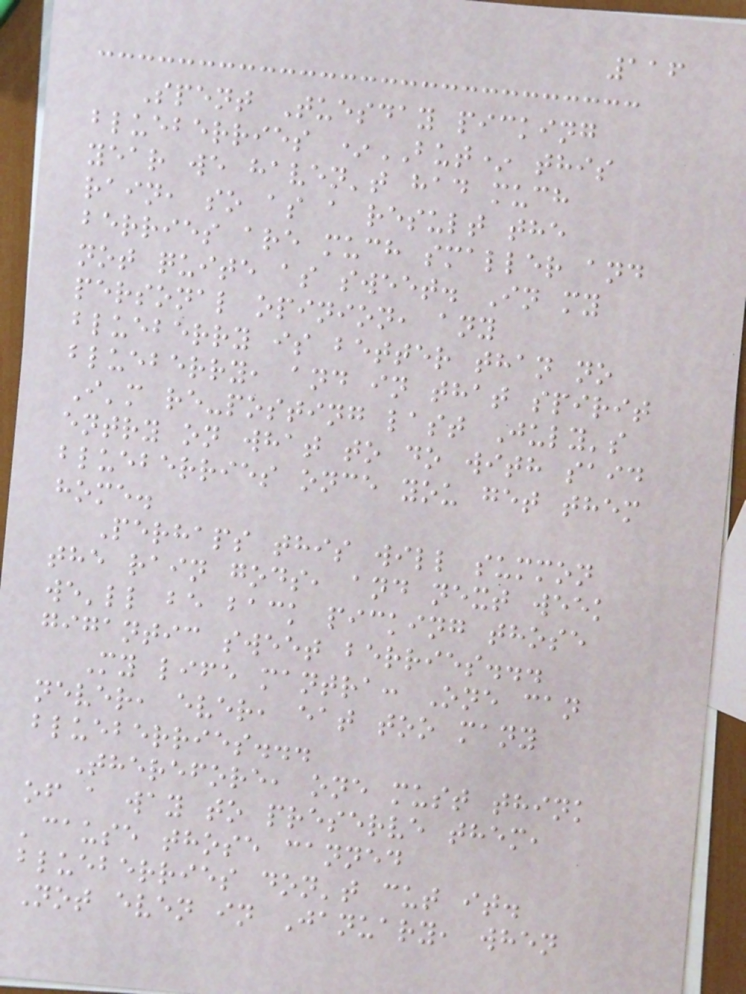116
Spent Tuesday picking
blueberries *BUT* this
year we haven't had much
rain, so as a result the
berries are much smaller and
not quite as sweet. In my
personal opinion, any
blueberry is better than no
blueberry, and in that spirit
I'm re-posting last July's
entry on what to do with said
blueberries once you get them
home.
Perhaps this will summon
the rain gods, and next week
we'll be back picking those
gigantic sweet berries...
My life mantra: One can
never, ever, eat too many
blueberries...
Therefore, one must think
of a way to preserve them,
'cause those canned
blueberries don't cut it.
Not even in January, when
